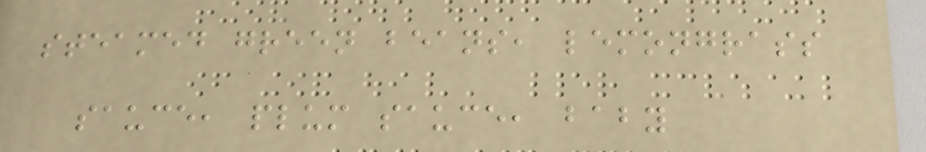steamed green beans, lemongrass
sauce, plum sauce, baby
